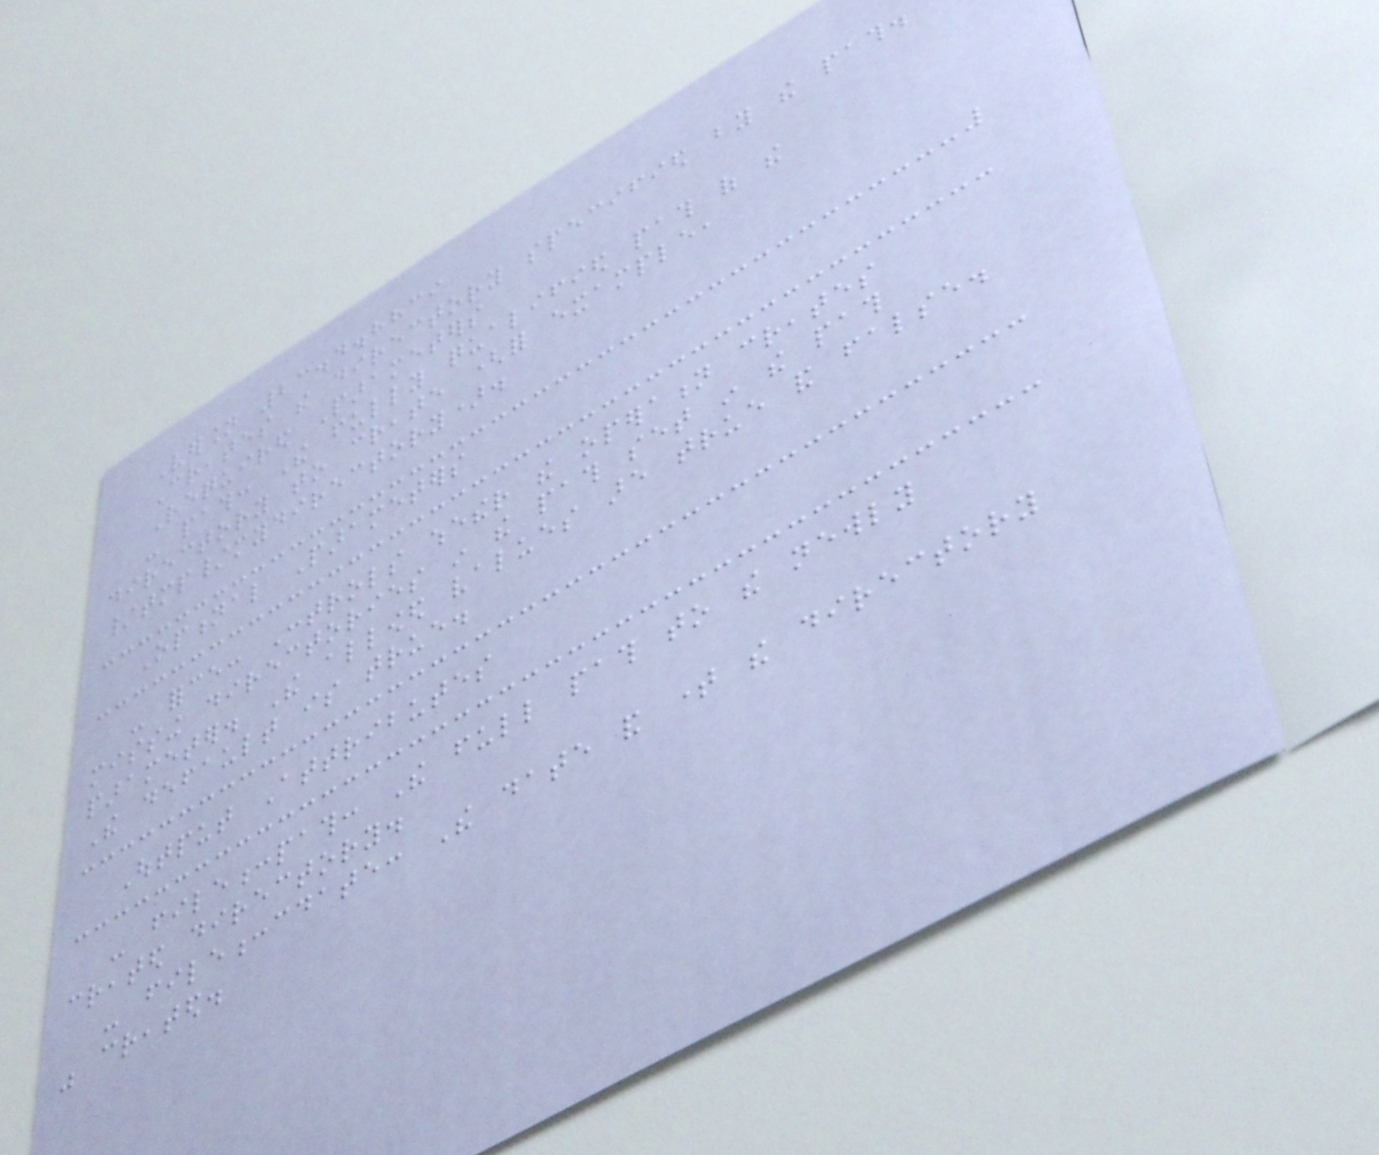Version 23.4.8839
Creates the directory specified by the path.
Required Parameters
- path: The fully qualified path of the
directory to create (for example,
/tmp/mydirectory).
Optional Parameters
- force: Controls whether the operation creates
missing directories in the path set in the path
parameter. The allowed values are true and false.
The default is true.
Output Attributes
- file:path: The full path to the newly
created directory.
- file:cdate: The date and time the directory
was created.
